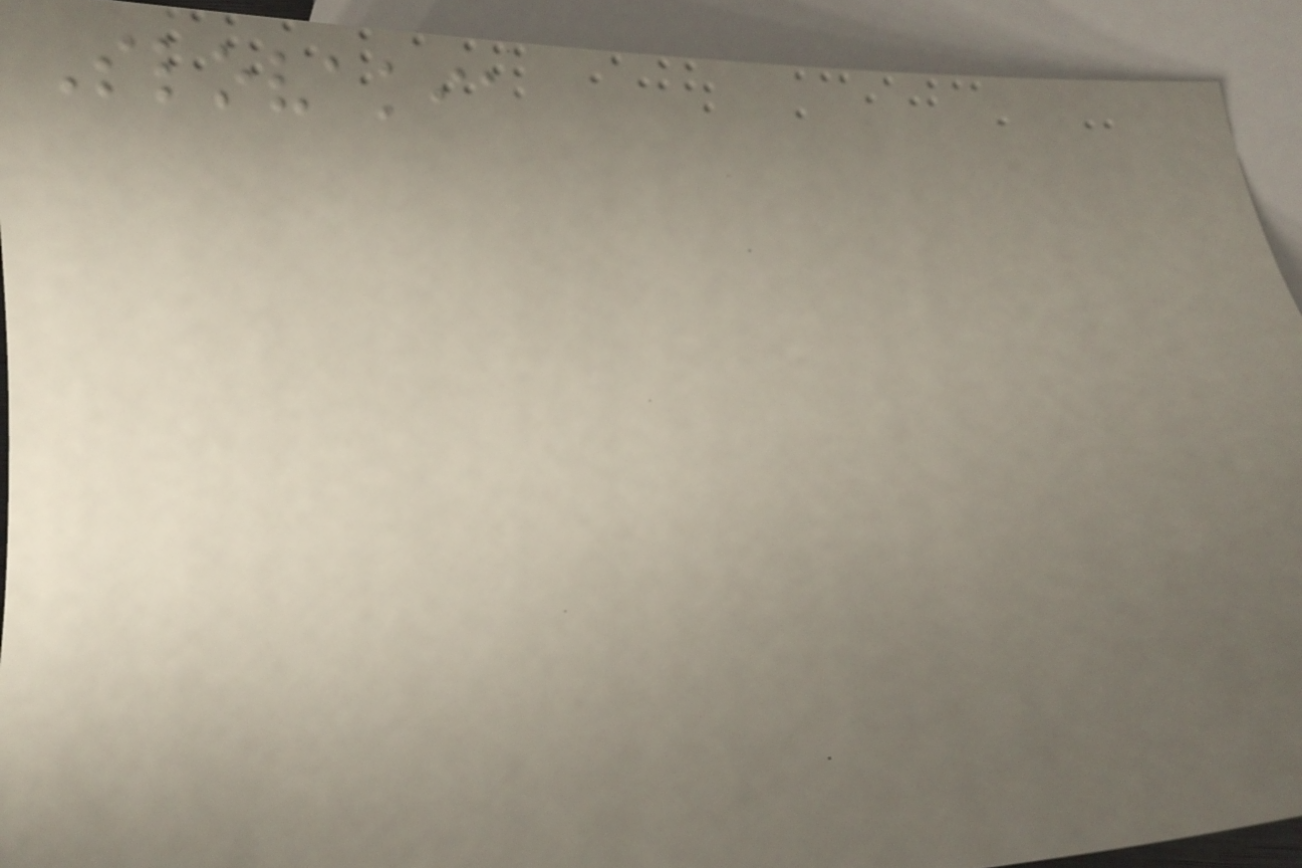Slovakia
